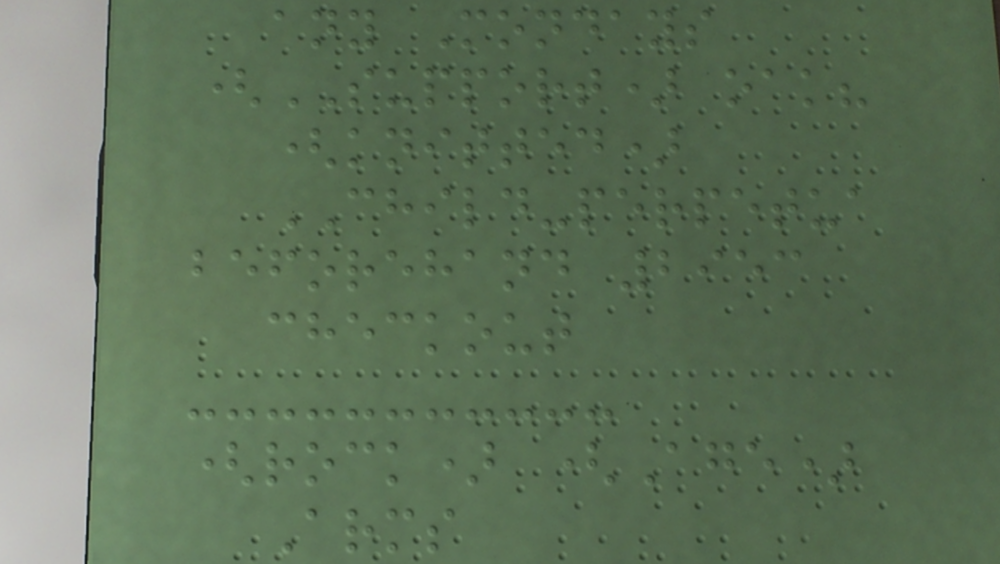any Mondays
(SUPPORT) oak?
(knitted)
CHILD-perpetua
beforehand 2953
checkout
(rock) (Age)
Arms
